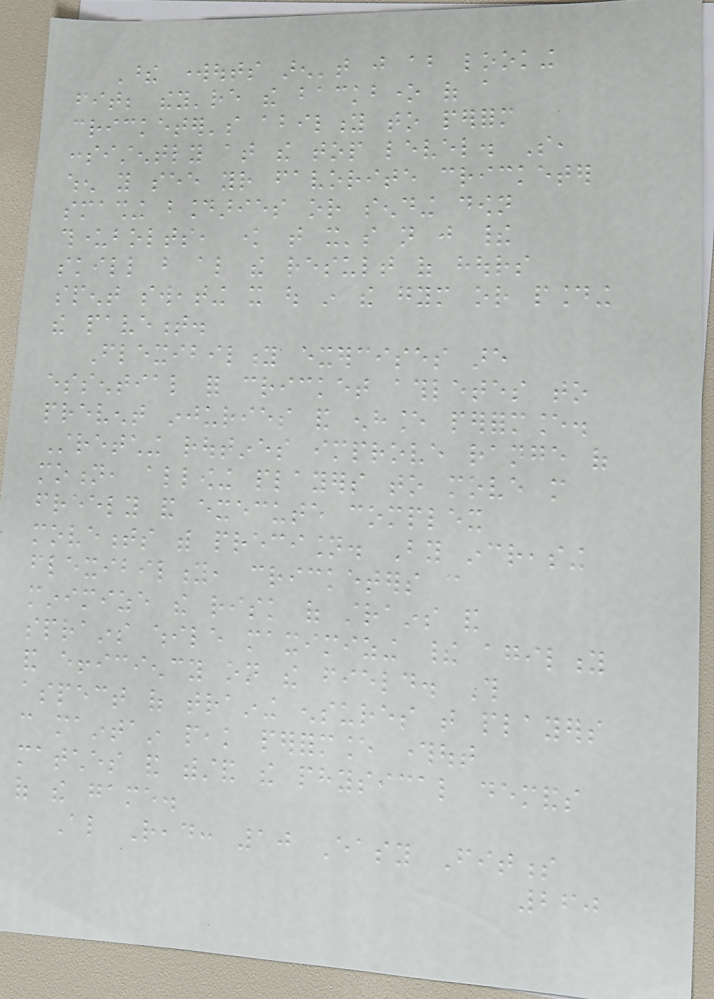These workouts aren't just about looking
fit; they're the backbone of a
cricketer's ability to perform
consistently at the top level. So,
when you see your favorite cricketer
smashing boundaries or sending down
thunderbolts, know that it's not just their
skill but also the result of hours
spent sweating it out in the gym or pounding
the pavement.
Flexibility exercises are
essential for cricket athletes to
prevent injuries and enhance performance.
Stretching routines improve range of
motion, allowing players to move more
freely and execute complex
movements with precision. By increasing
flexibility, cricketers can
minimize the risk of strains and
sprains while maximizing their agility
and efficiency on the field. This
aspect of training ensures that players
can maintain peak performance throughout
matches and withstand the physical demands
of the game.
Also Read: 10 Easy Fitness
260
